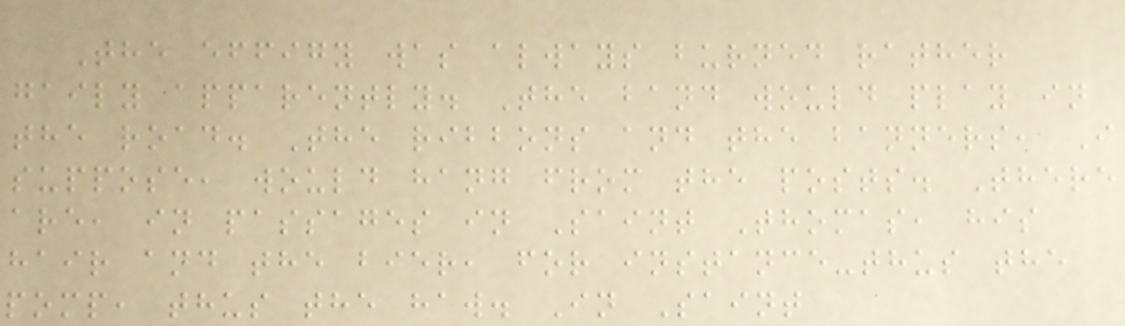The effigy was always burned rather
gaily apparently. The band would play in
the road. The ribbons and the banners, I
suppose, would hang from the posts. There
are, in passages in Saint Thomas, his
hair and the bier, for instance-thus the
pomp, thus the haw. In Saint
